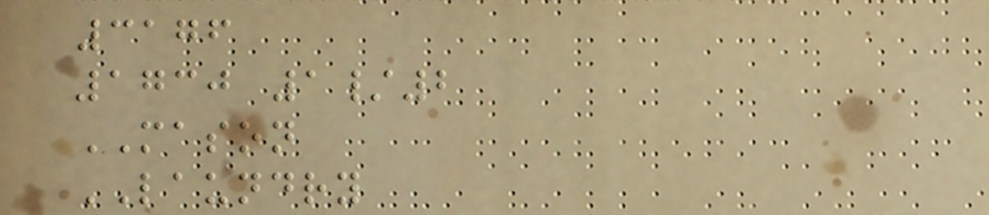3176
1730 1/2
MASON
LAUNDRY
